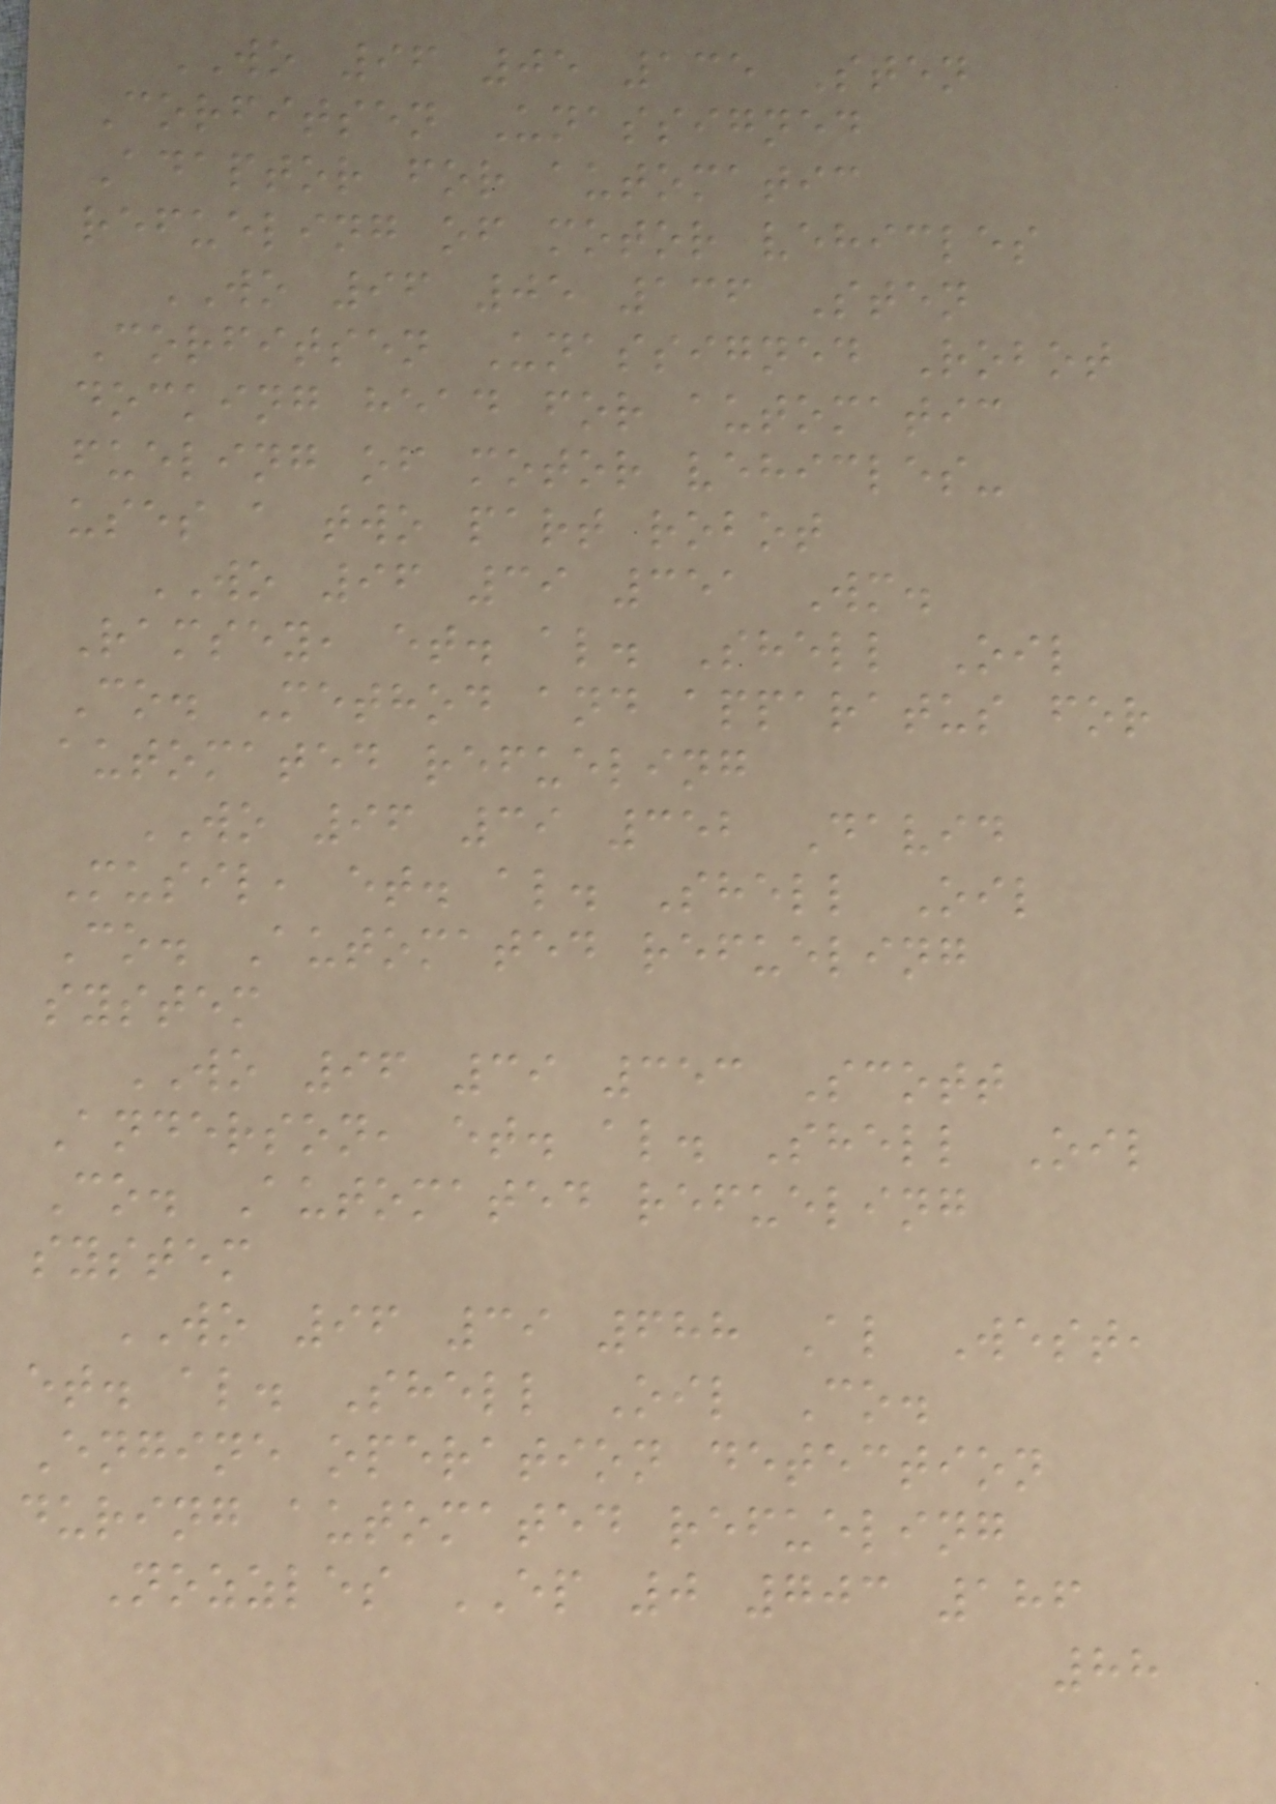WO 96 05 135 Sten
Corfitsen Unassigned
Adaptor for automatic
refueling of motor vehicles
WO 96 05 136 Sten
Corfitsen Unassigned Robot
docking head for automatic
fueling of motor vehicles-
uses a two part robot
WO 96 39 351 Wm.
Ramsey, et. al. Shell Oil
Co. Method and apparatus for
automated refueling
WO 96 39 352 David
Musil, et. al. Shell Oil
Co. Automated refueling
system
WO 96 39 353 Scott
Anderson, et. al. Shell Oil
Co. Automated refueling
system
WO 96 39 688 Al West,
et. al. Shell Oil Co.
Engine operation detection
during automated refueling
Nozzles EP 0 703 186
88
